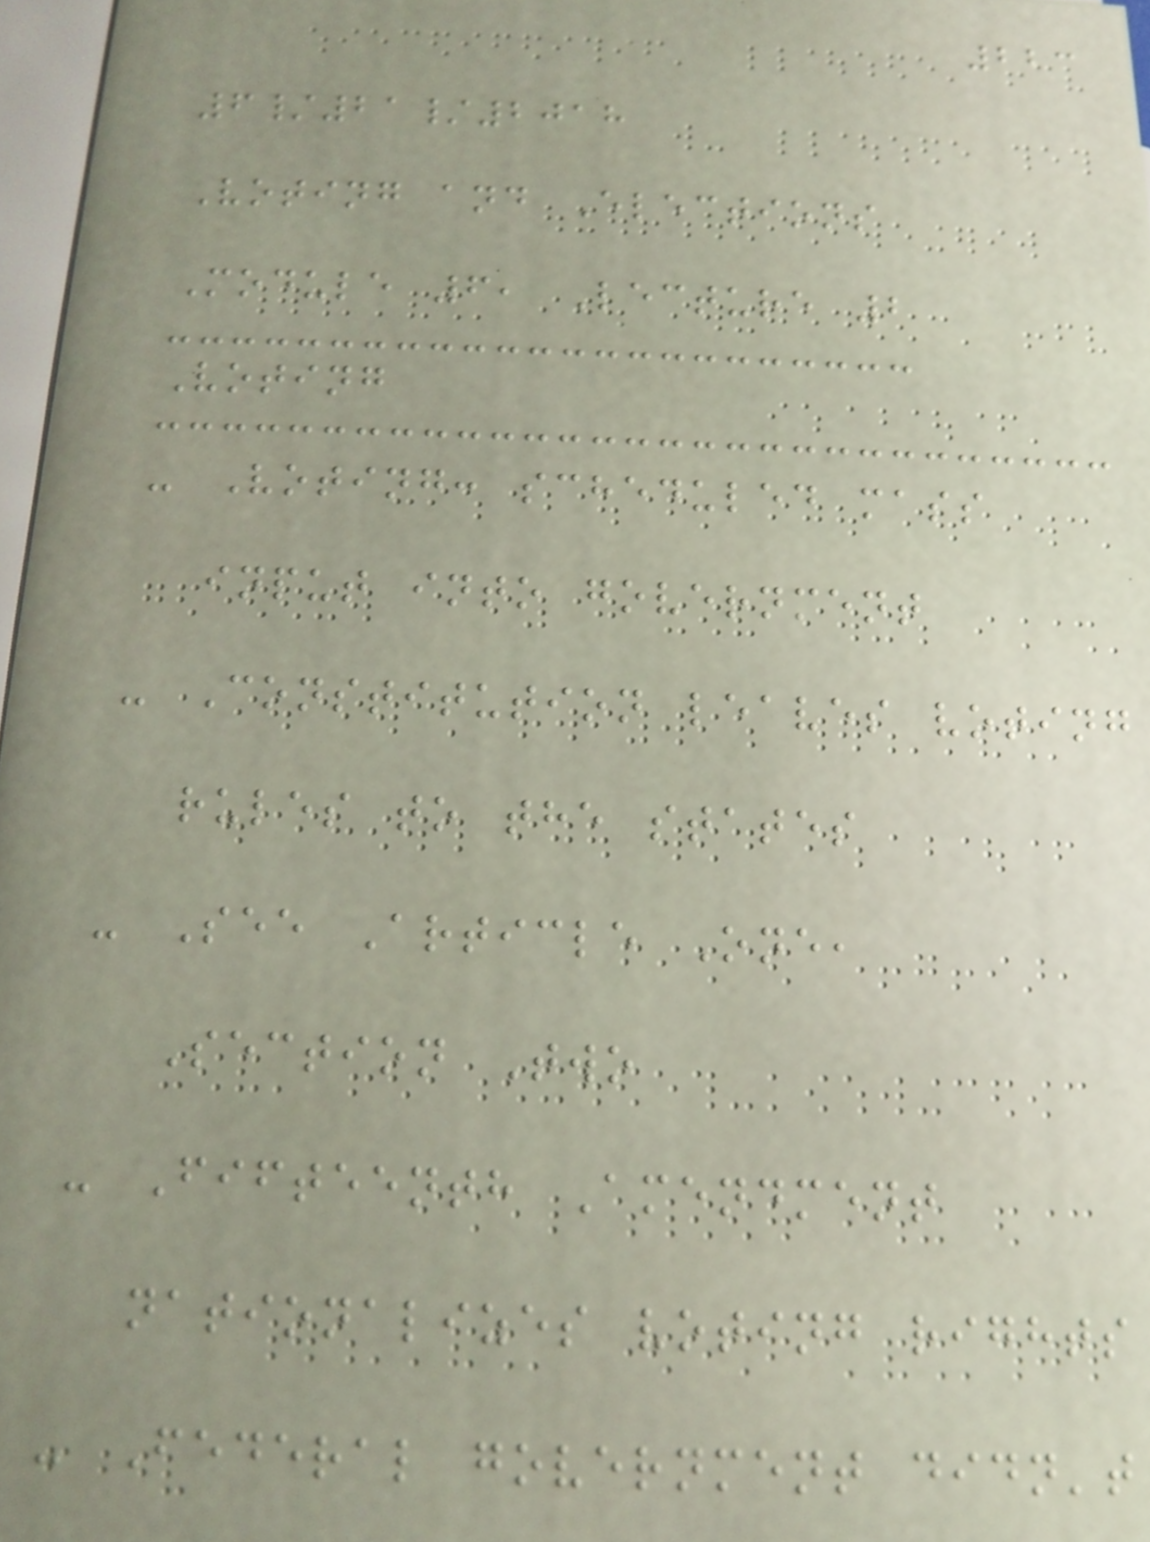223
6/21/2018
Voting and Elections
Module 6, Lecture 2
Voting
- Voting: scheduled mass
input into government
- Constitution leaves voting
rules to the states
- See Article One,
Section Two
- Fifteenth Amendment
nationalizes voting rights
- Federal government didn't
